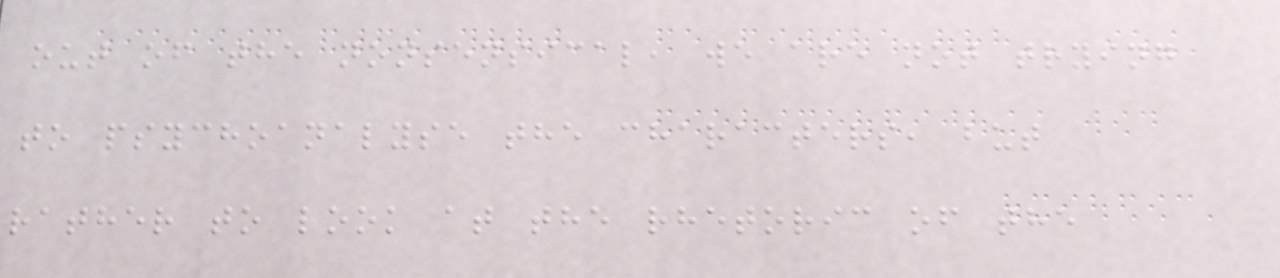out of the nonsensical, we are not trying
to psychoanalyse the characters, but
rather to look at the rhetoric of the
